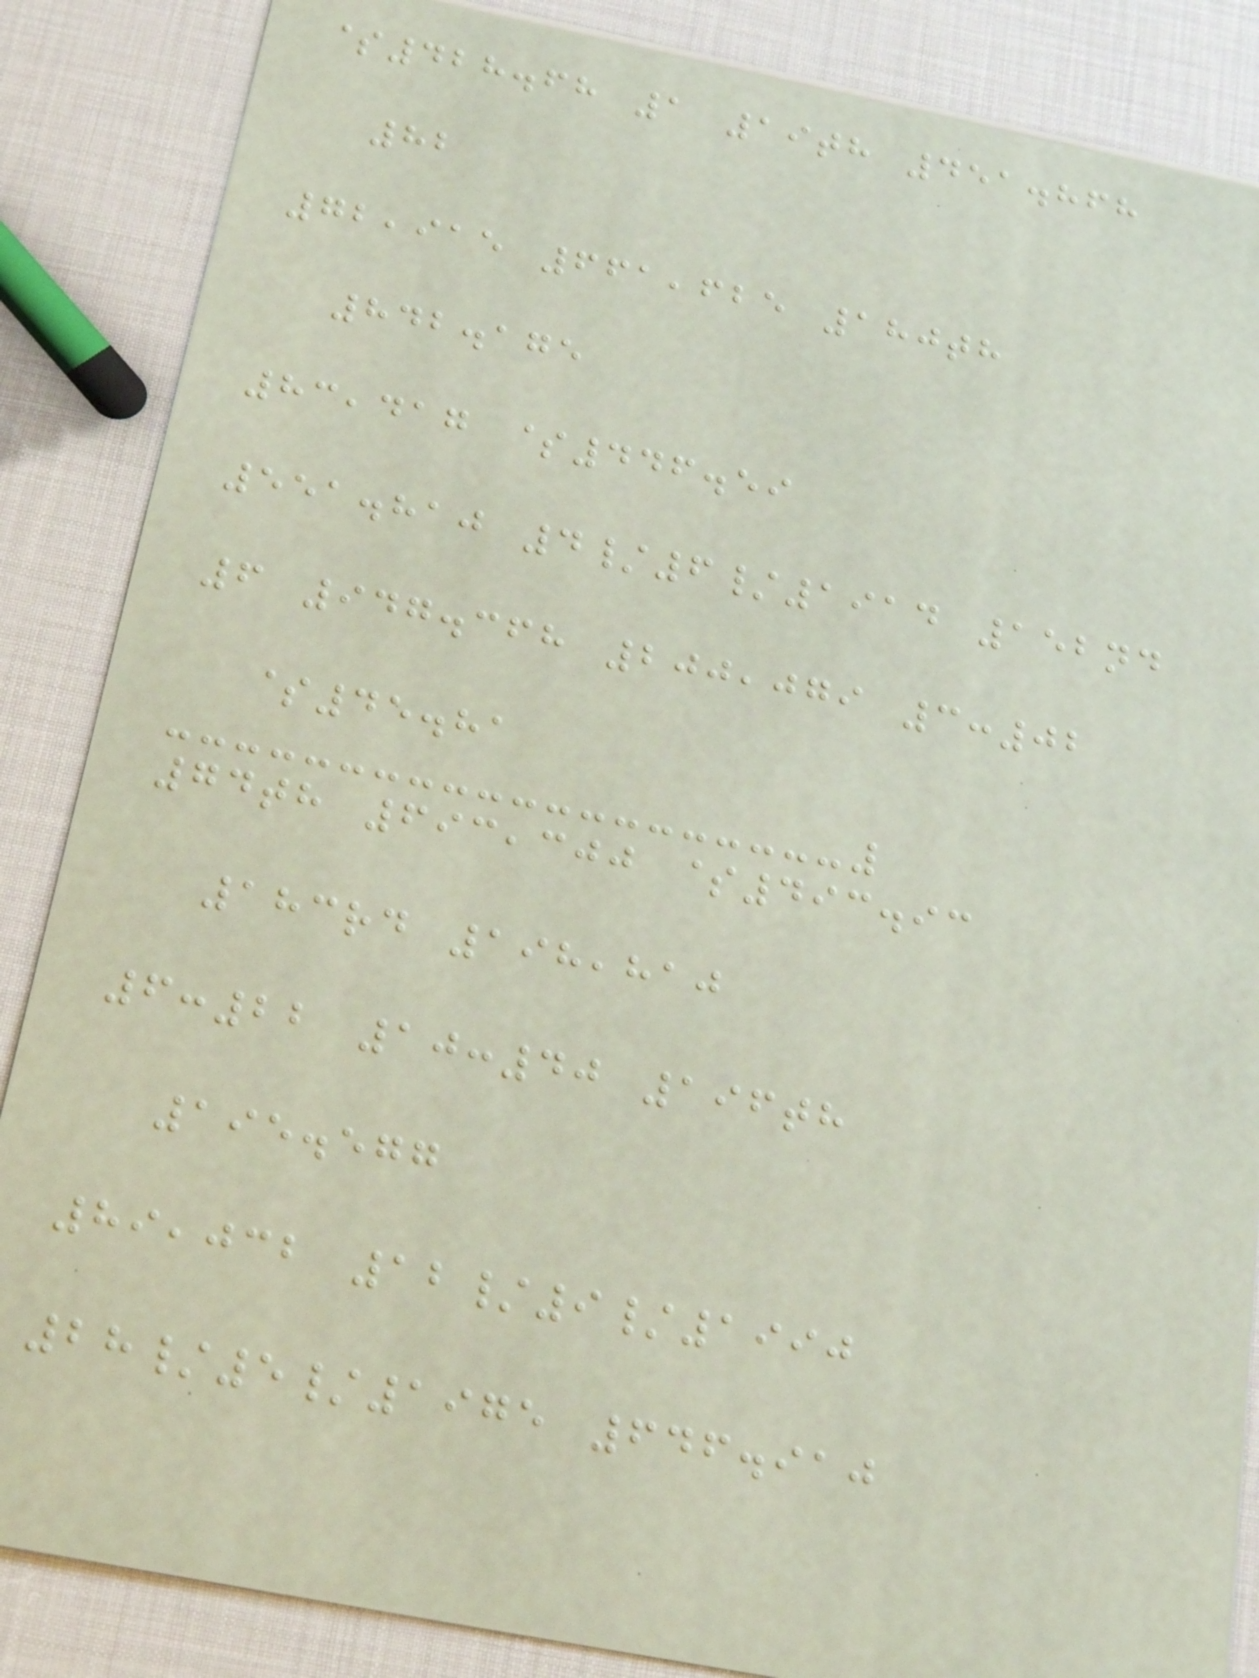$428.68 1 19th 451.868
82
72,915 661,625 180th
842.175
83,417 $446.59
551.810 4/6/1914 152nd
6 947.368 200,079 3:02
$45.81
74th 693,300 $493.93
183rd 198,810
6:22 10:40 196th
195.577
89,032 12/9/1990
28/5/1975 646.910
